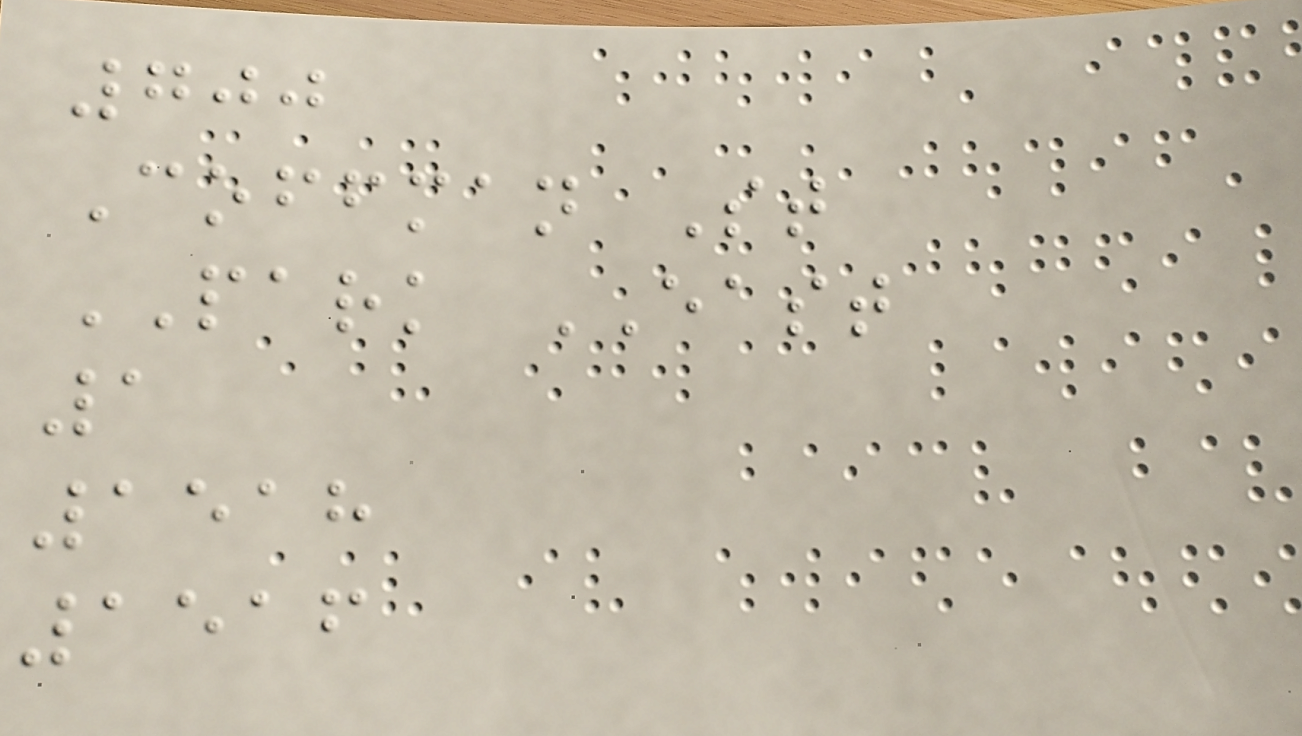700
Coffman St
PARK EAST
1
1518
1516
